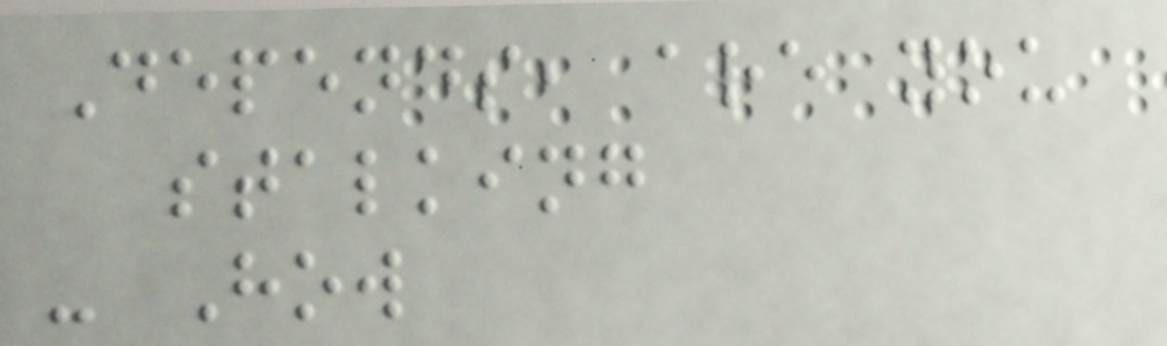Depends, are you
stalking
- How
